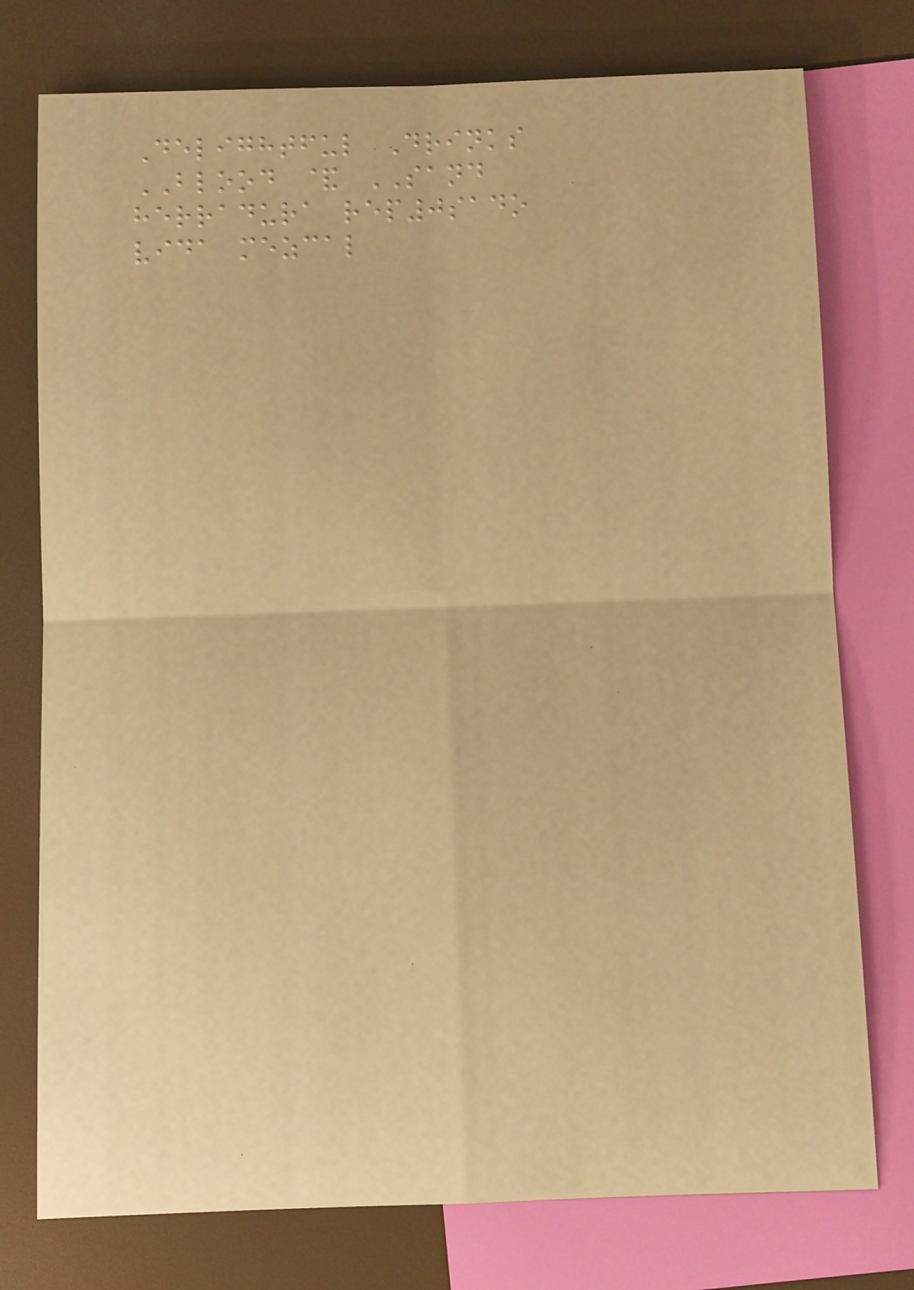Delightful Drinks
BLOOD & SAND
herradura rep0sado
vida mezcal
